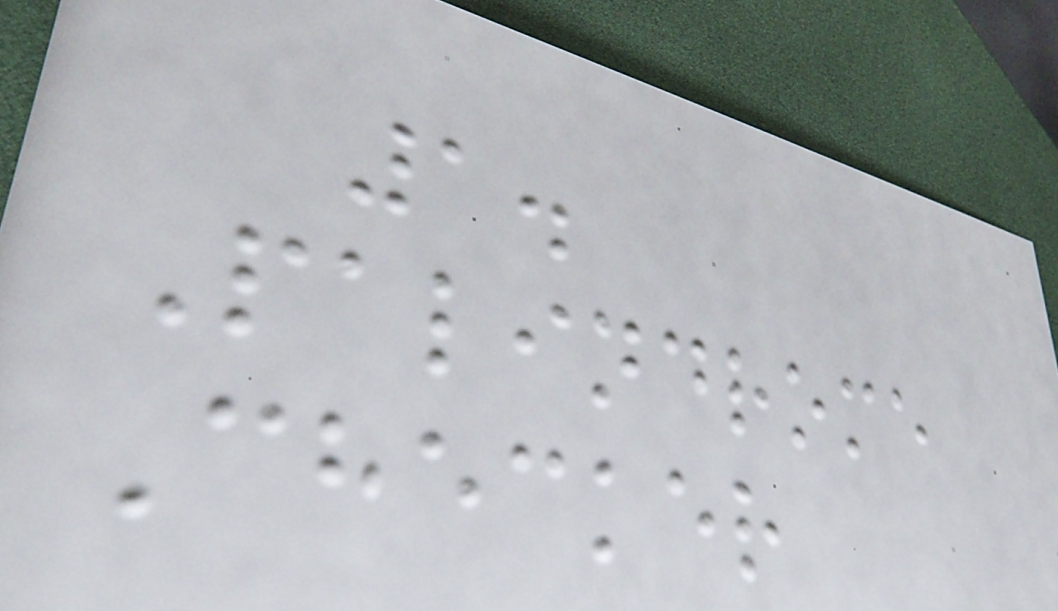1.
Palindrome
Checker
